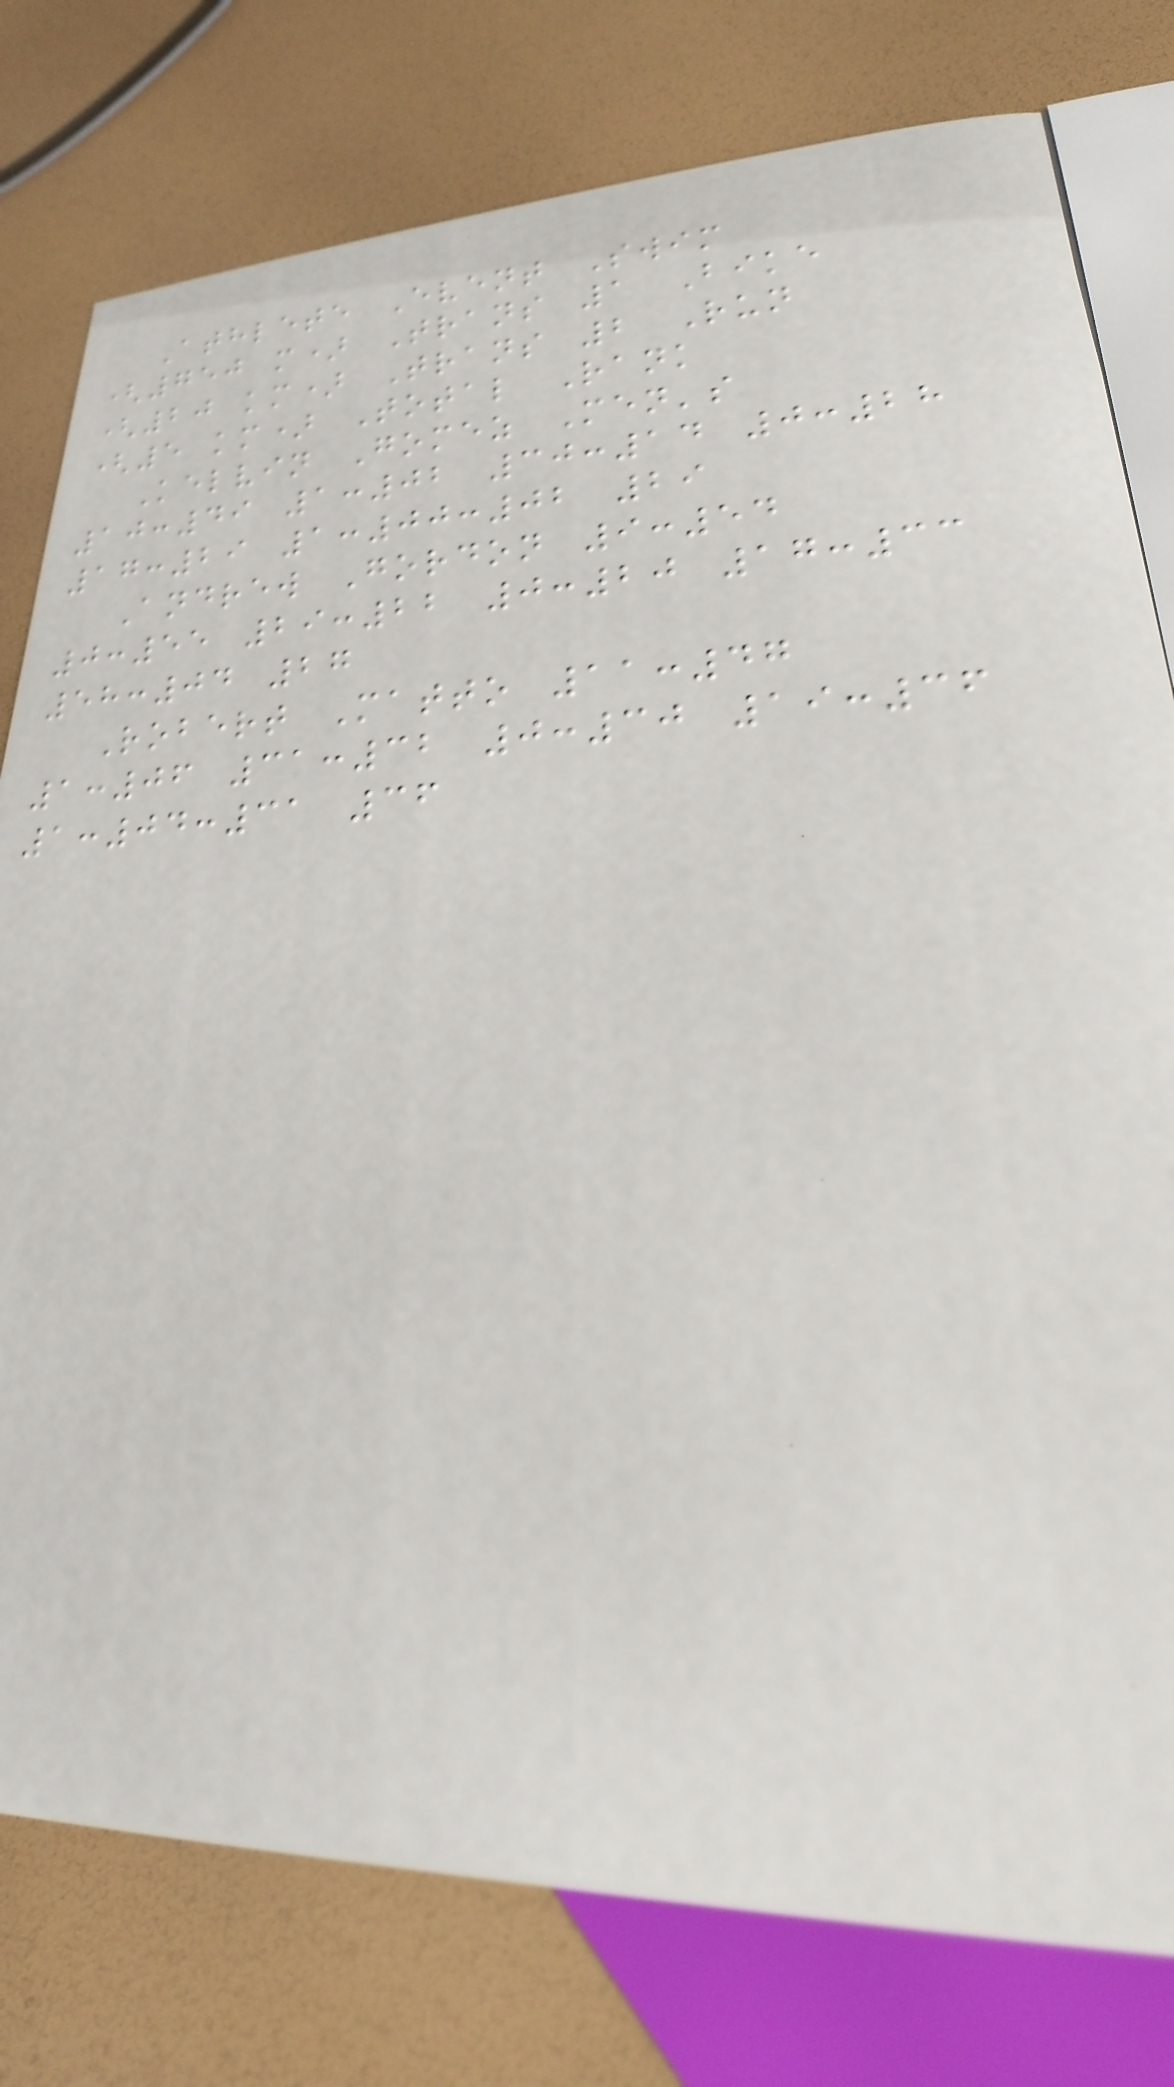Athlete Event Swim
(750 m) Trans 1 Bike
(20 km) Trans 2 Run
(5 km) Total Rank
Kelvin Gomez Men's
10:49 1:02 30:14 0:28
17:29 1:00:02 29
Andrew Gordon 9:54
0:55 29:22 0:20 17:33
58:04 27
Robert Matto 11:47
1:06 31:32 0:30 19:36
1:04:31 36
